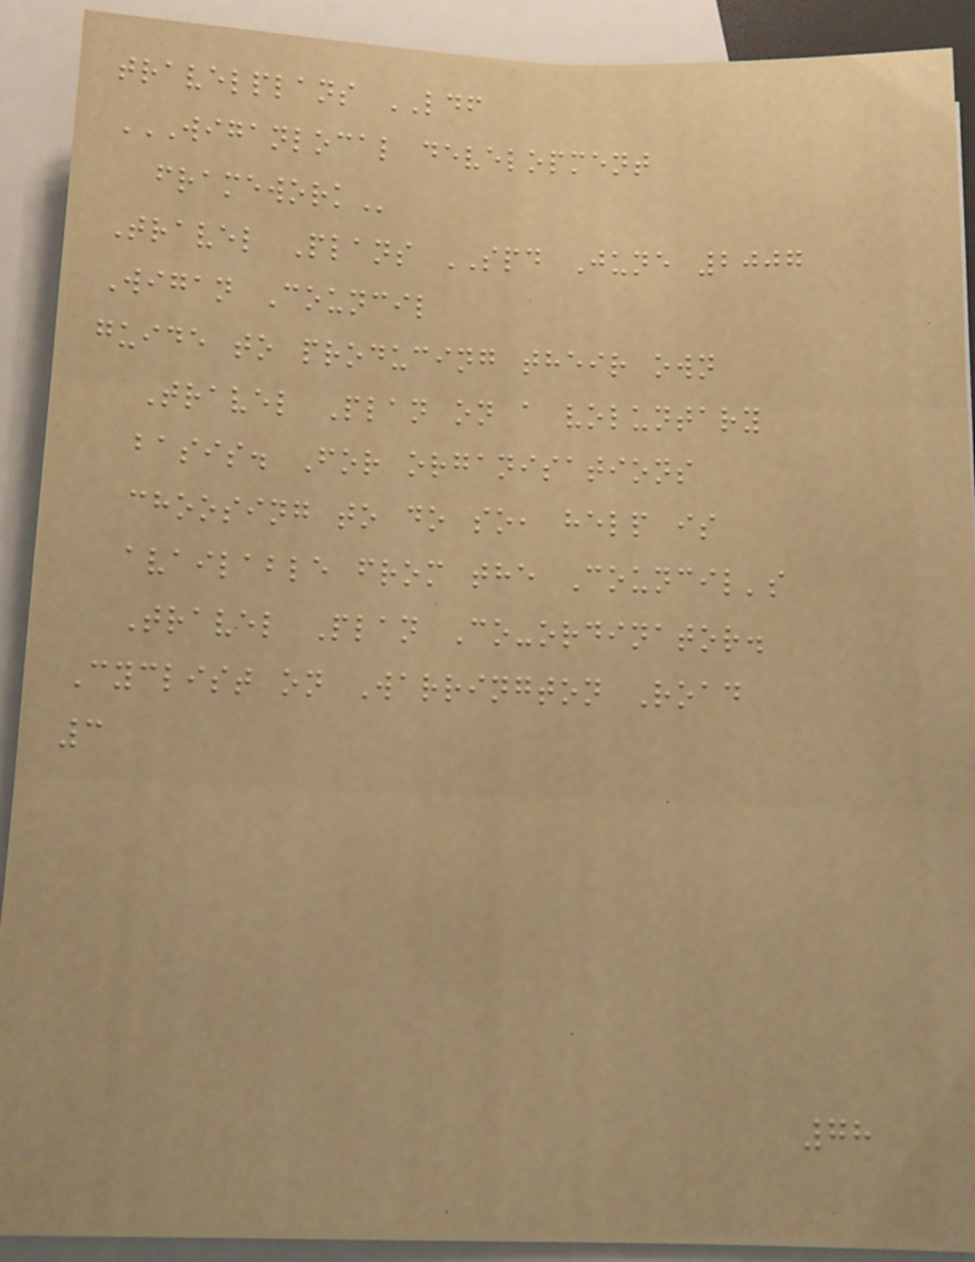travelplans LDF
WIGANLOCAL DEVELOPMENT
FRAMEWORK
Travel Plans SPD June 2007
Wigan Council
guide to producing their own
Travel Plan on a voluntary
basis. For organisations
choosing to do so, help is
available from the Council's
Travel Plan Co-ordinator.
Cyclist on Warrington Road
3
78
